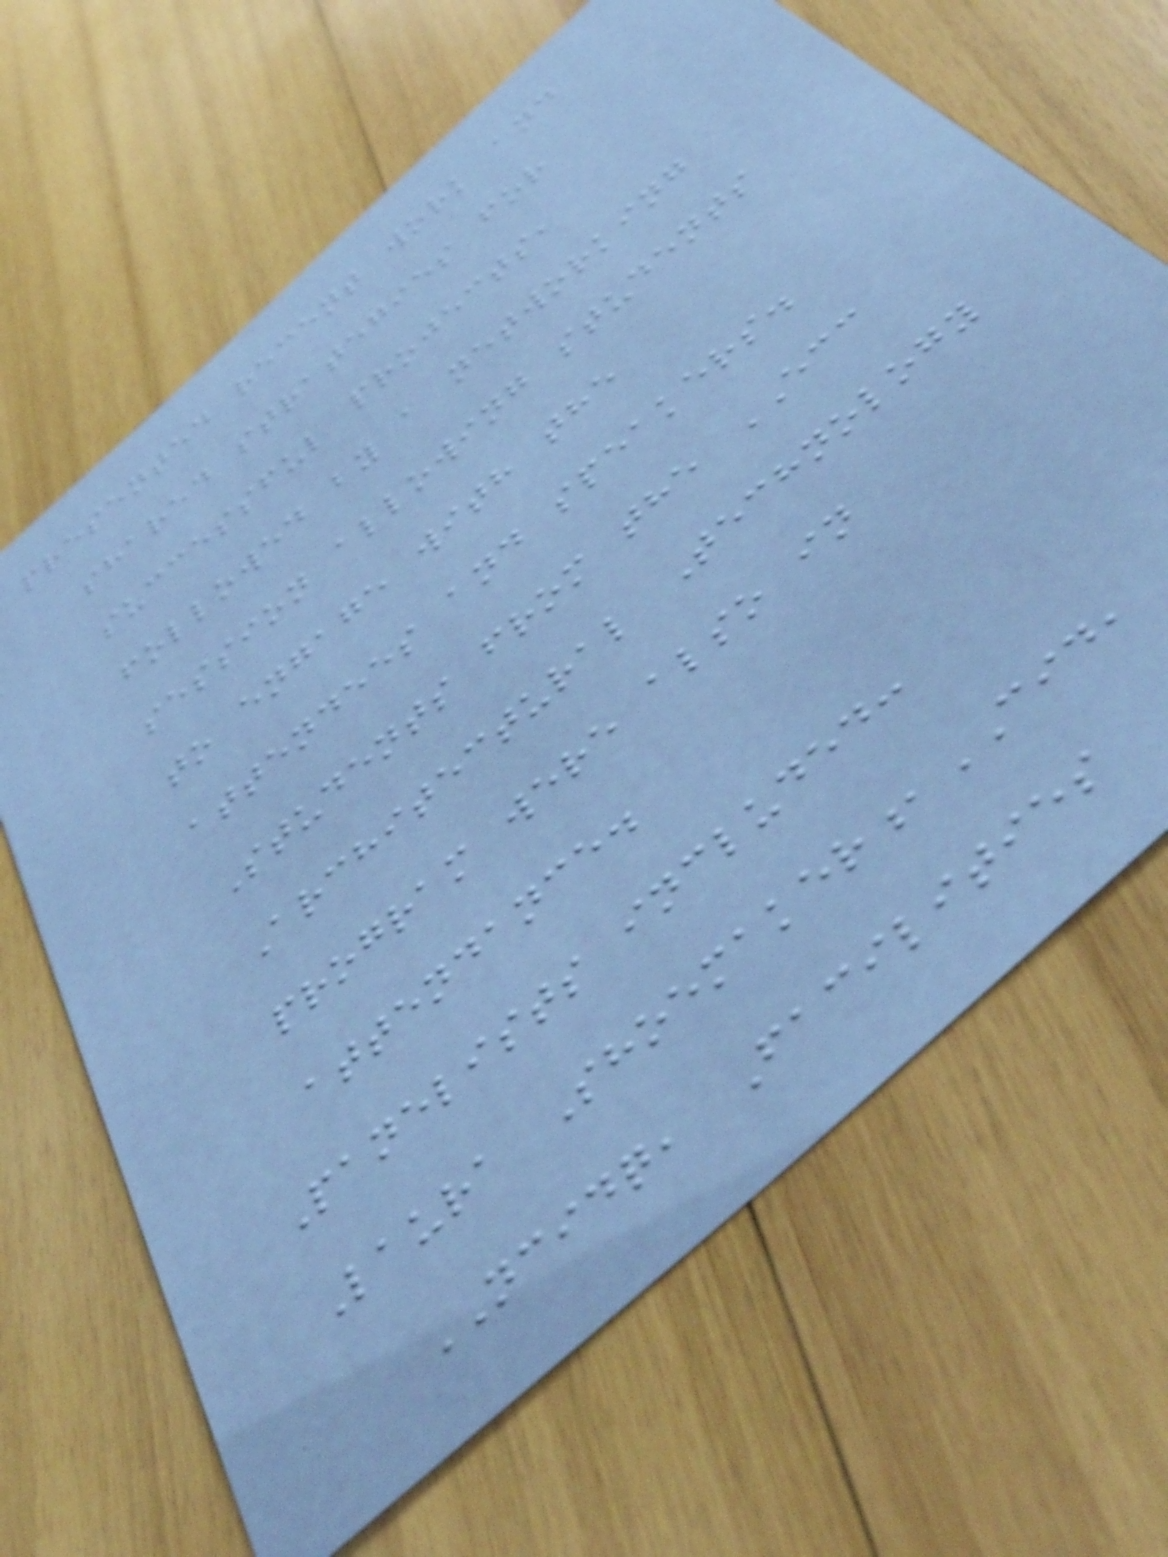presented recent work and
shared strategies for
successful projects,
followed by a networking
session allowing students
to engage with the
attendees and speakers.
Students from the ECC
Architectural Technology
program were also in
attendance.
Panelists included:
Laura Shoemaker,CID,
NCIDQ, Facilities
